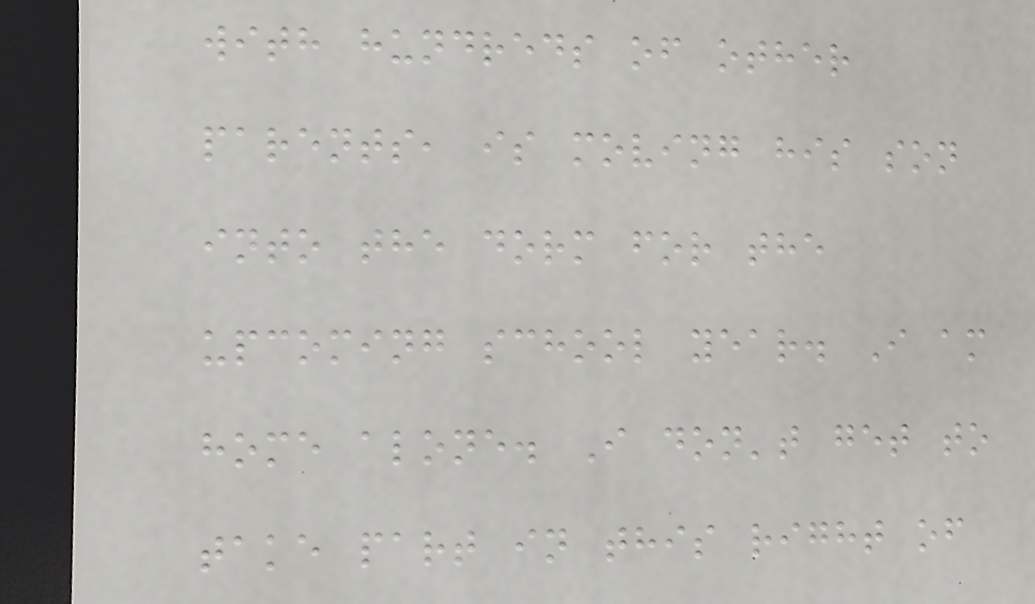with hundreds of other
parents, is moving his son
into the dorm for the
upcoming school year. I am
home alone. I don't get to
take part in this right of
